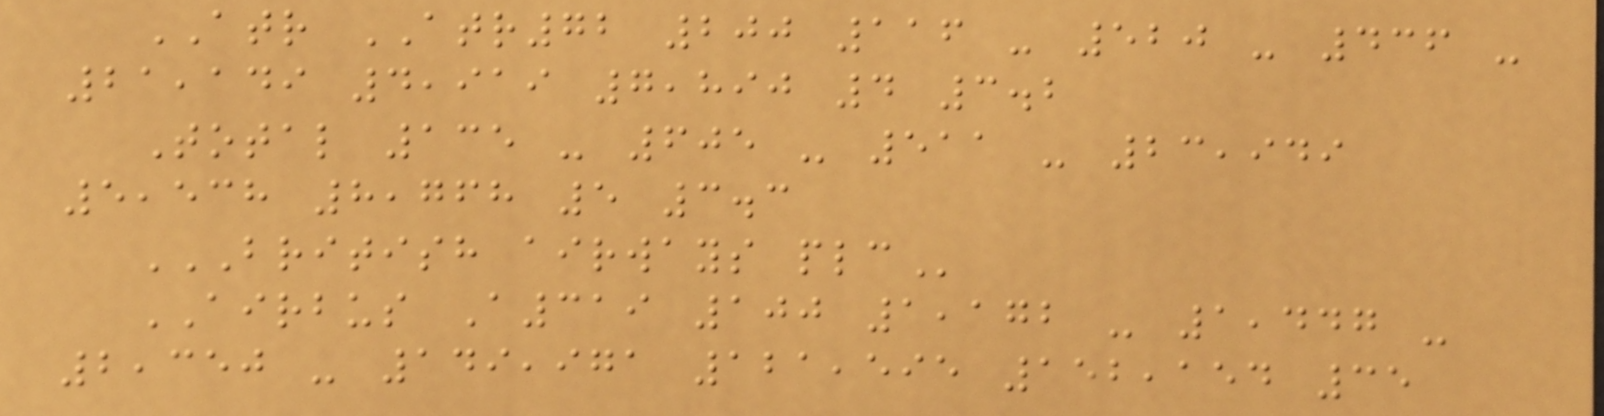ATR ATR72 200 116 - 520 - 436 -
21,149 4,919 7,890 4 3.2
Total 135 - 605 - 511 - 23,949
5,538 8,768 5 3.3
BRITISH AIRWAYS PLC
AIRBUS A319 100 1,172 - 1,447 -
2,350 - 149,971 121,595 152,154 35
